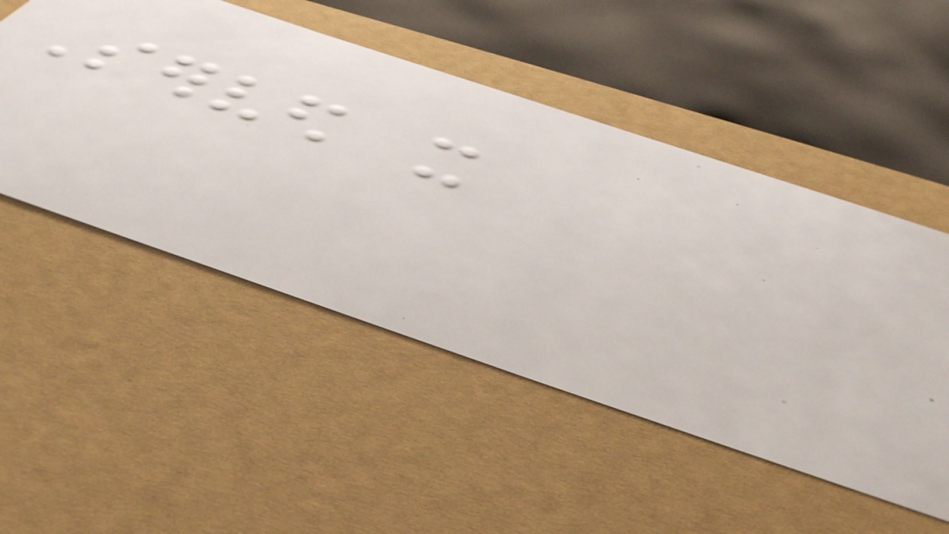Served it
